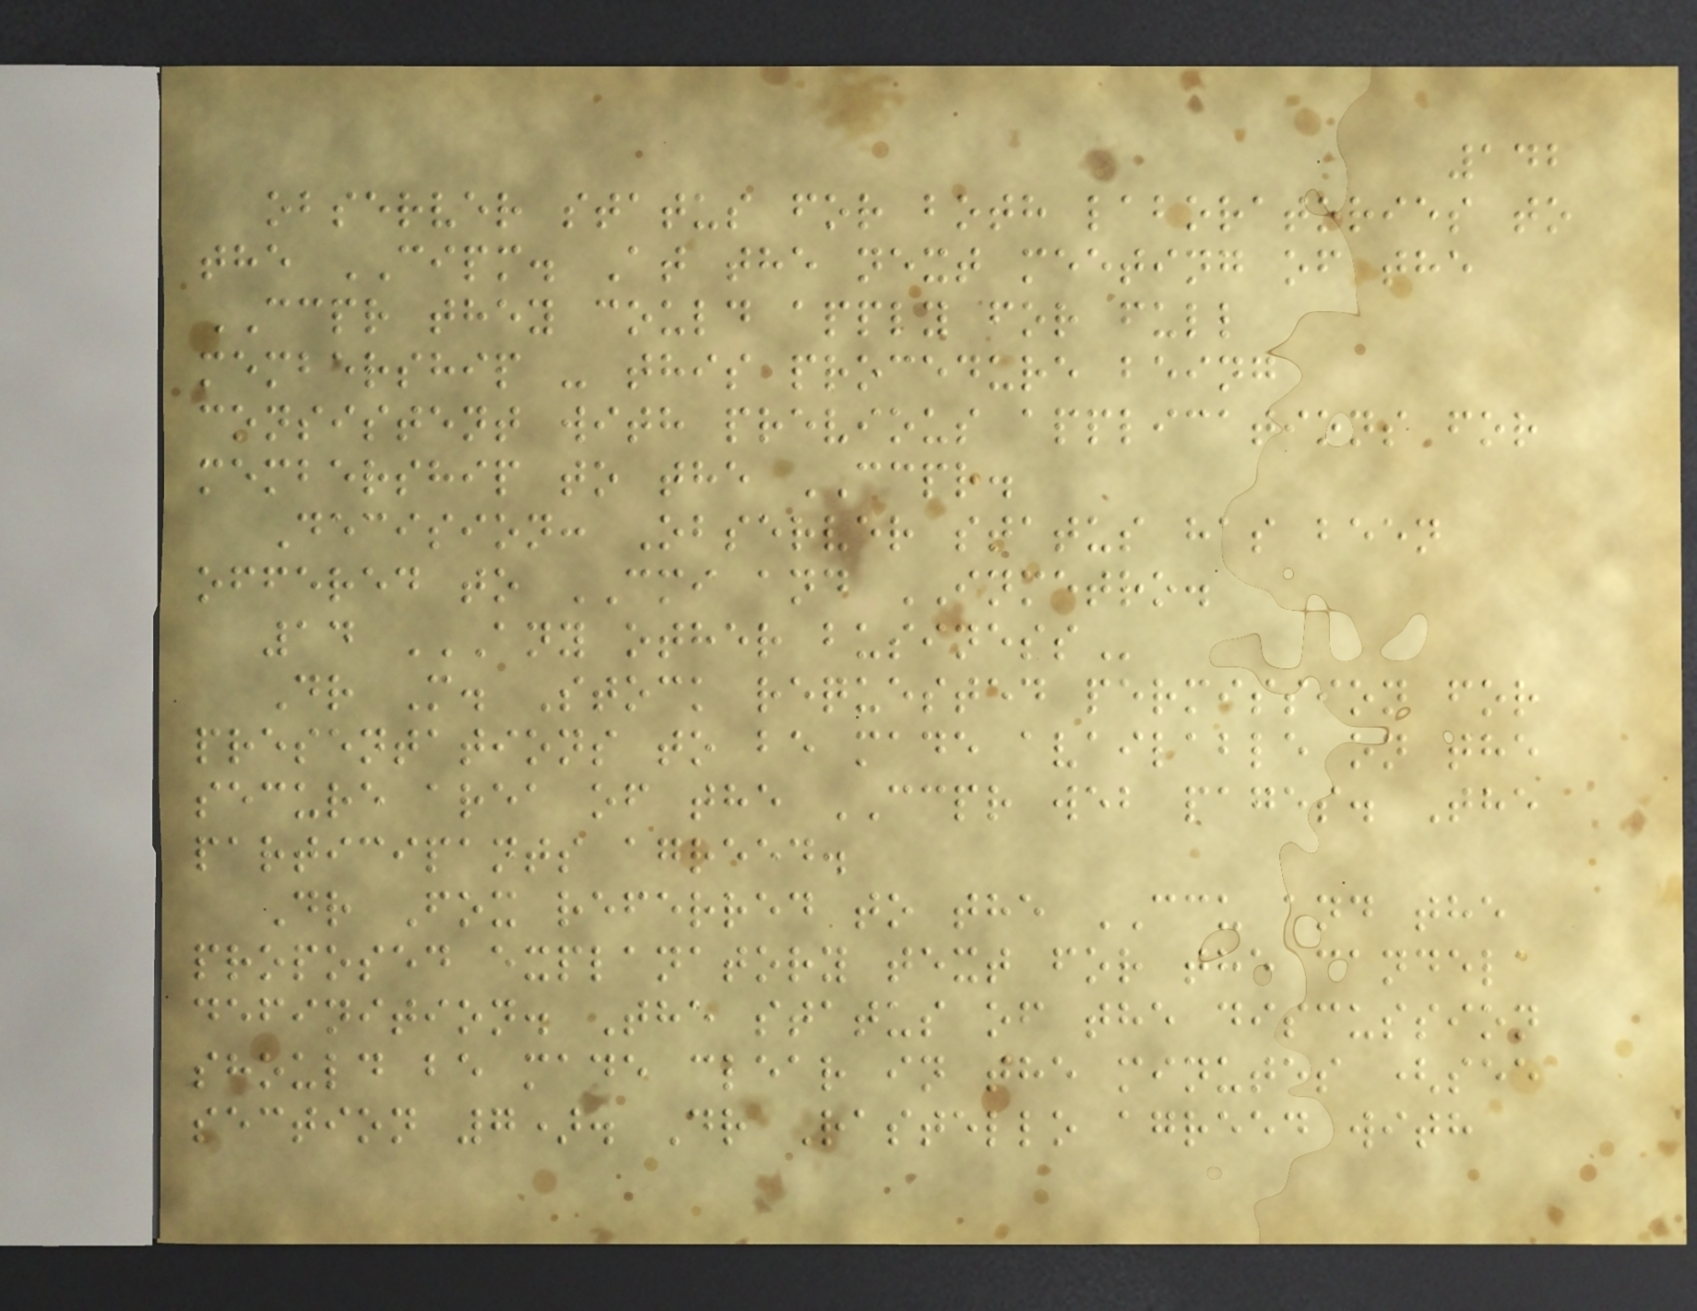142
observer status for both laboratories to
the CIPM. At the next meeting of the
CCPR they could apply for full
membership - this procedure being
consistent with previous applications for
membership to the CCPR.
Decision: Observer status has been
offered to CMI and INMETRO.
14 ANY OTHER BUSINESS
Dr M. Stock requested permission for
presentations to be made available on the
secure area of the CCPR web pages. The
participants agreed.
Dr Fox referred to the CCU and the
proposed explanatory text for the candela
definition. The status of the discussion
should be made clear in the minutes (see
section 7). Dr Rastello agreed with
